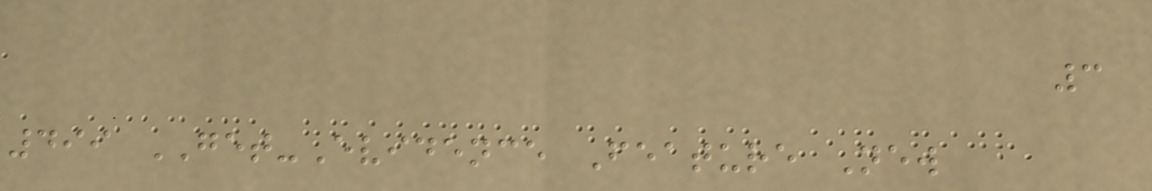3
499 GET-Evidence Feature New
